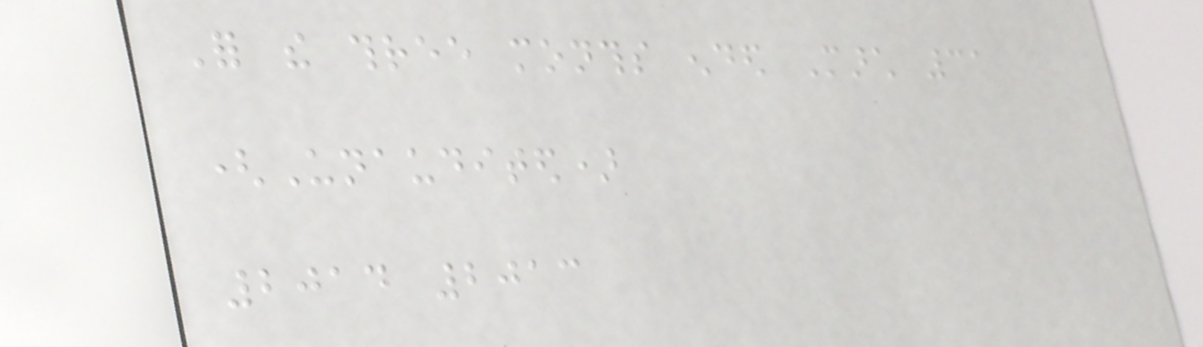For the three months ended March 31
(Unaudited)
2014 2013
